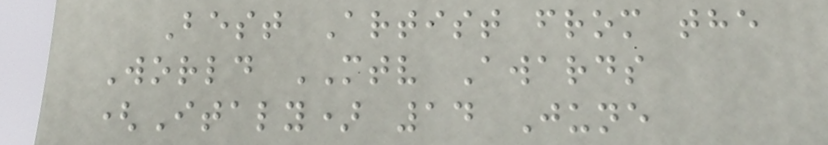Best Artist from the
World MTV Awards
(Italy) 14 June
